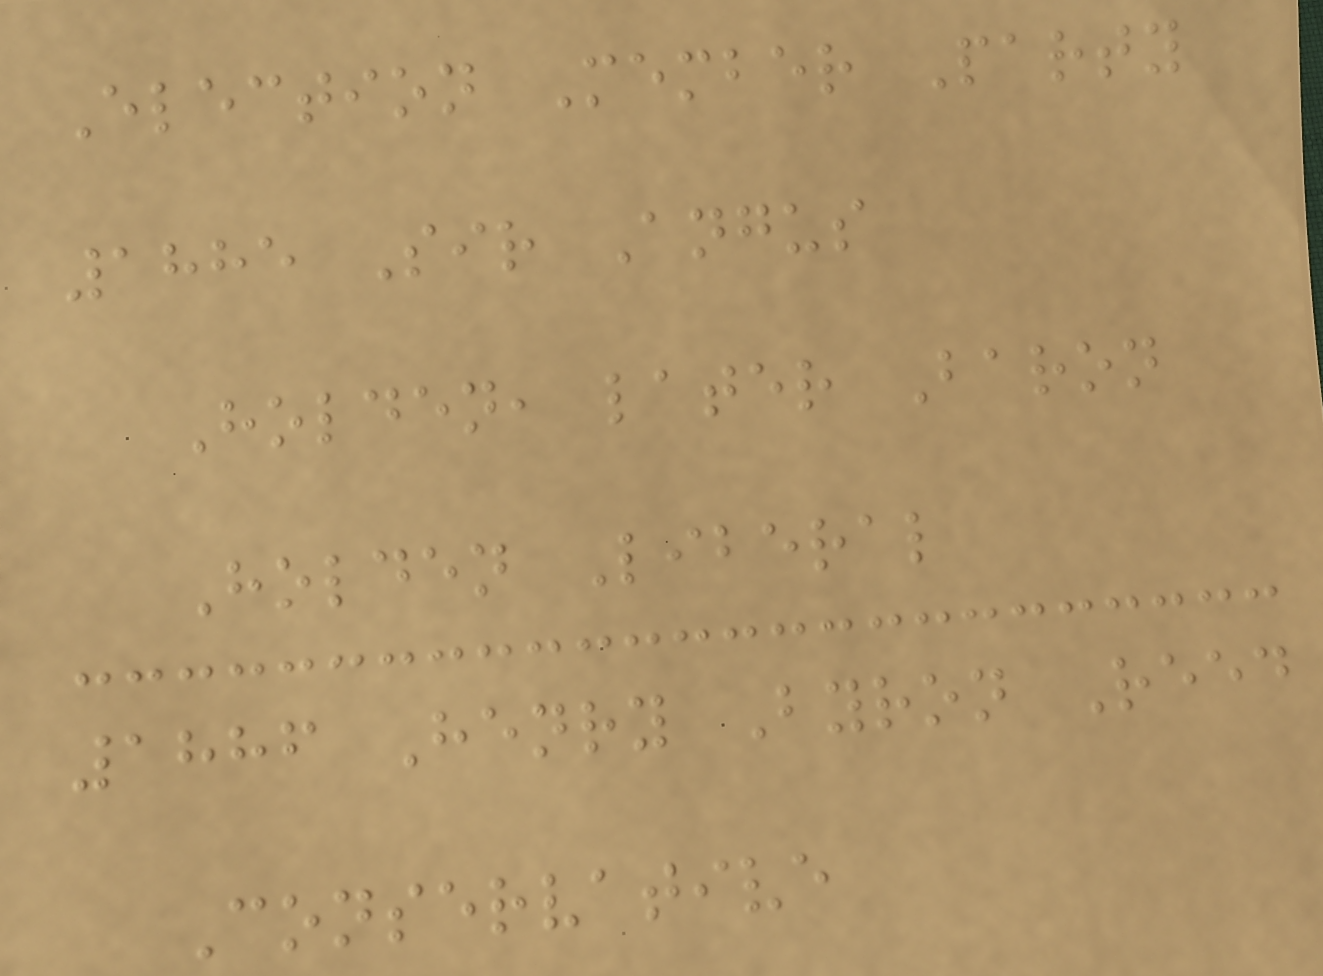Election Member Party
1885 Sir Angus
Holden, later Baron
Holden Liberal
1886 Henry Byron Reed
Conservative
